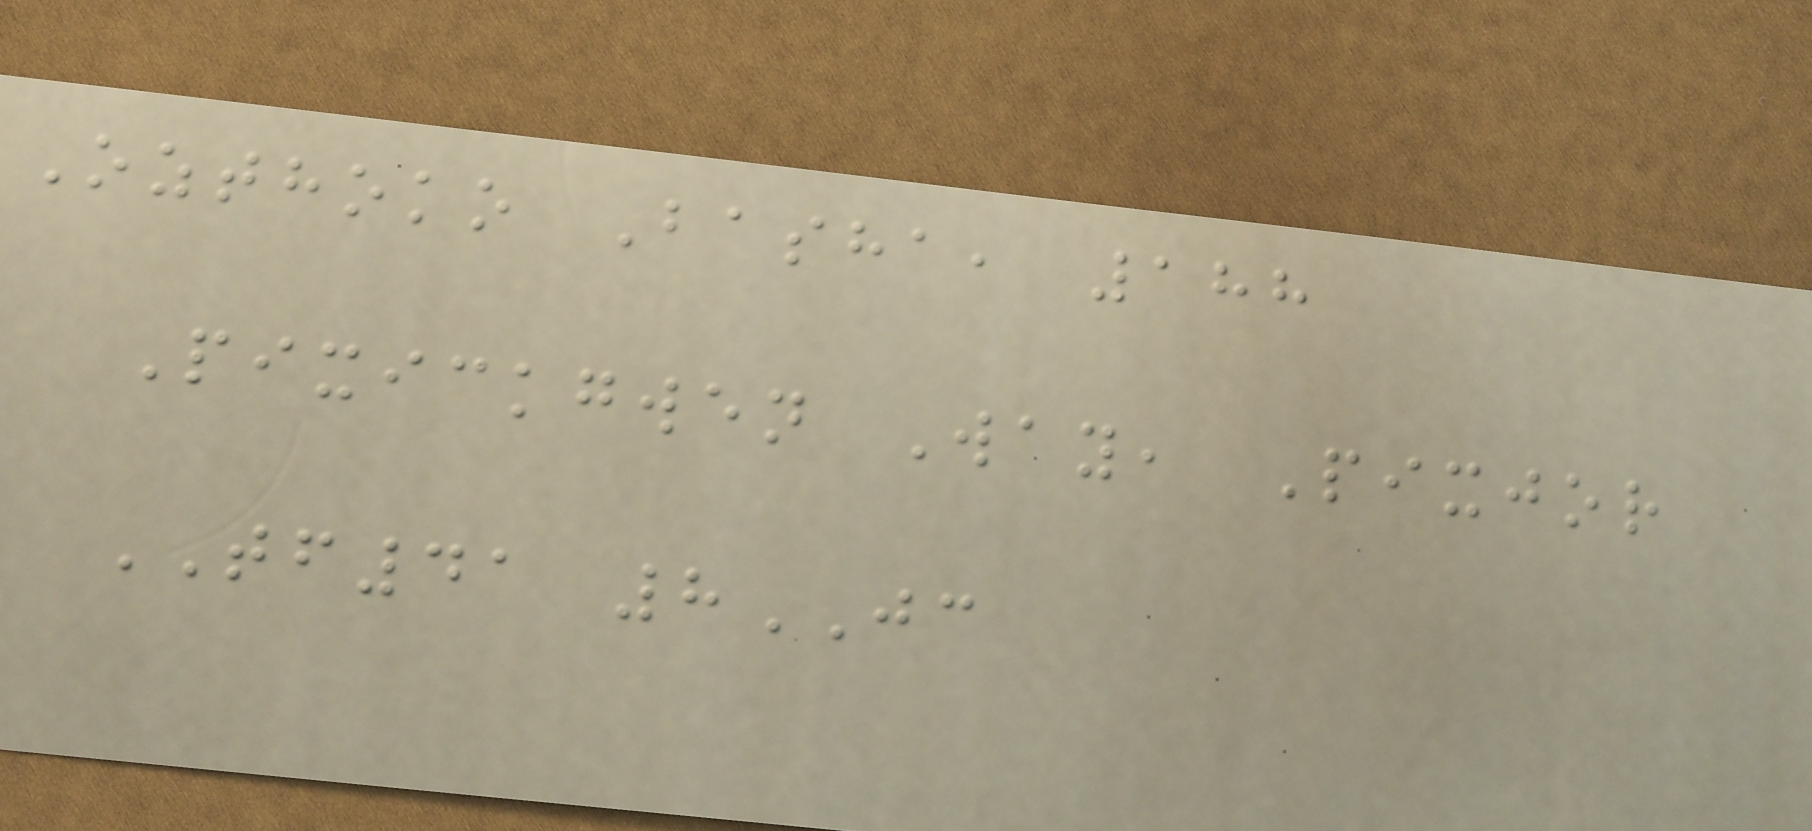Ozthoko Basha, 188
Pixickgwen Way, Pixjor
TF41 8JC
